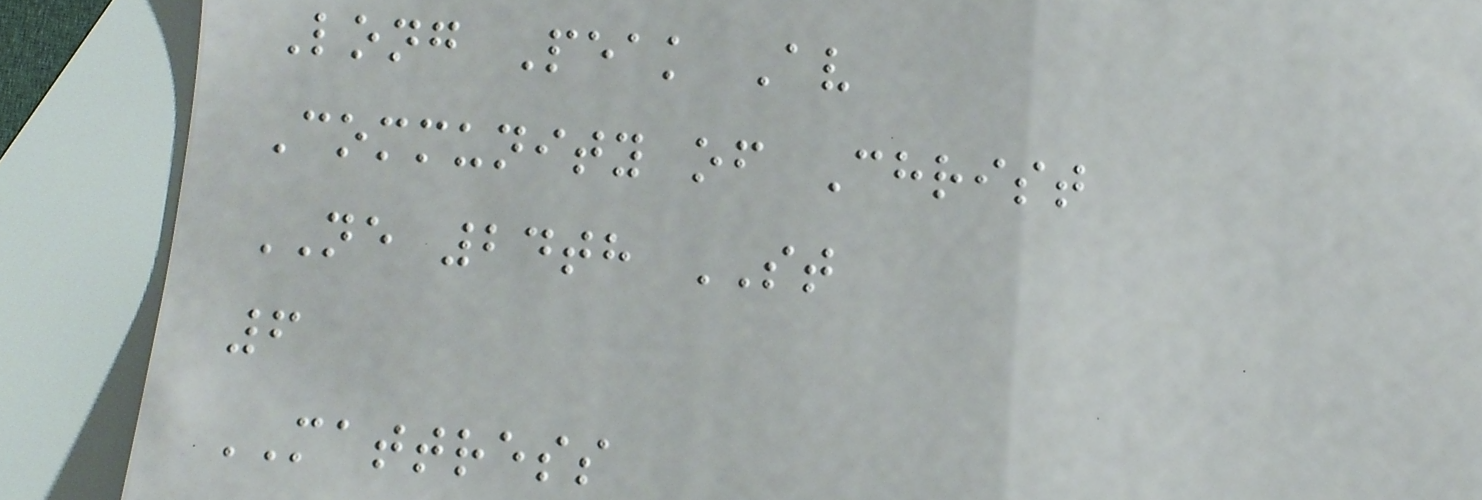Long Peak Av
Community of Christ
NE 24th ST
6
MATTRESS
